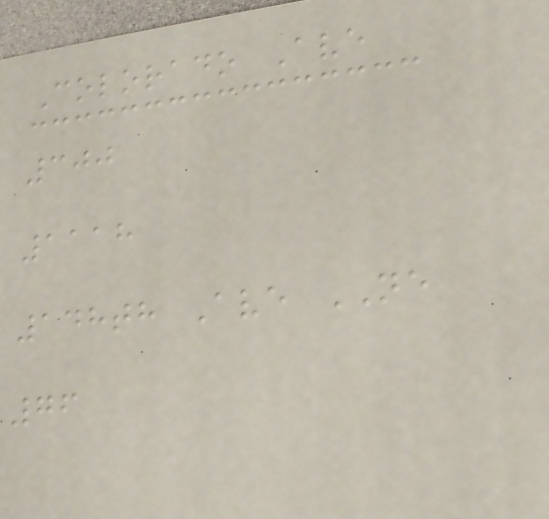Colorado Ave
300
1118
148th Ave NE
76
